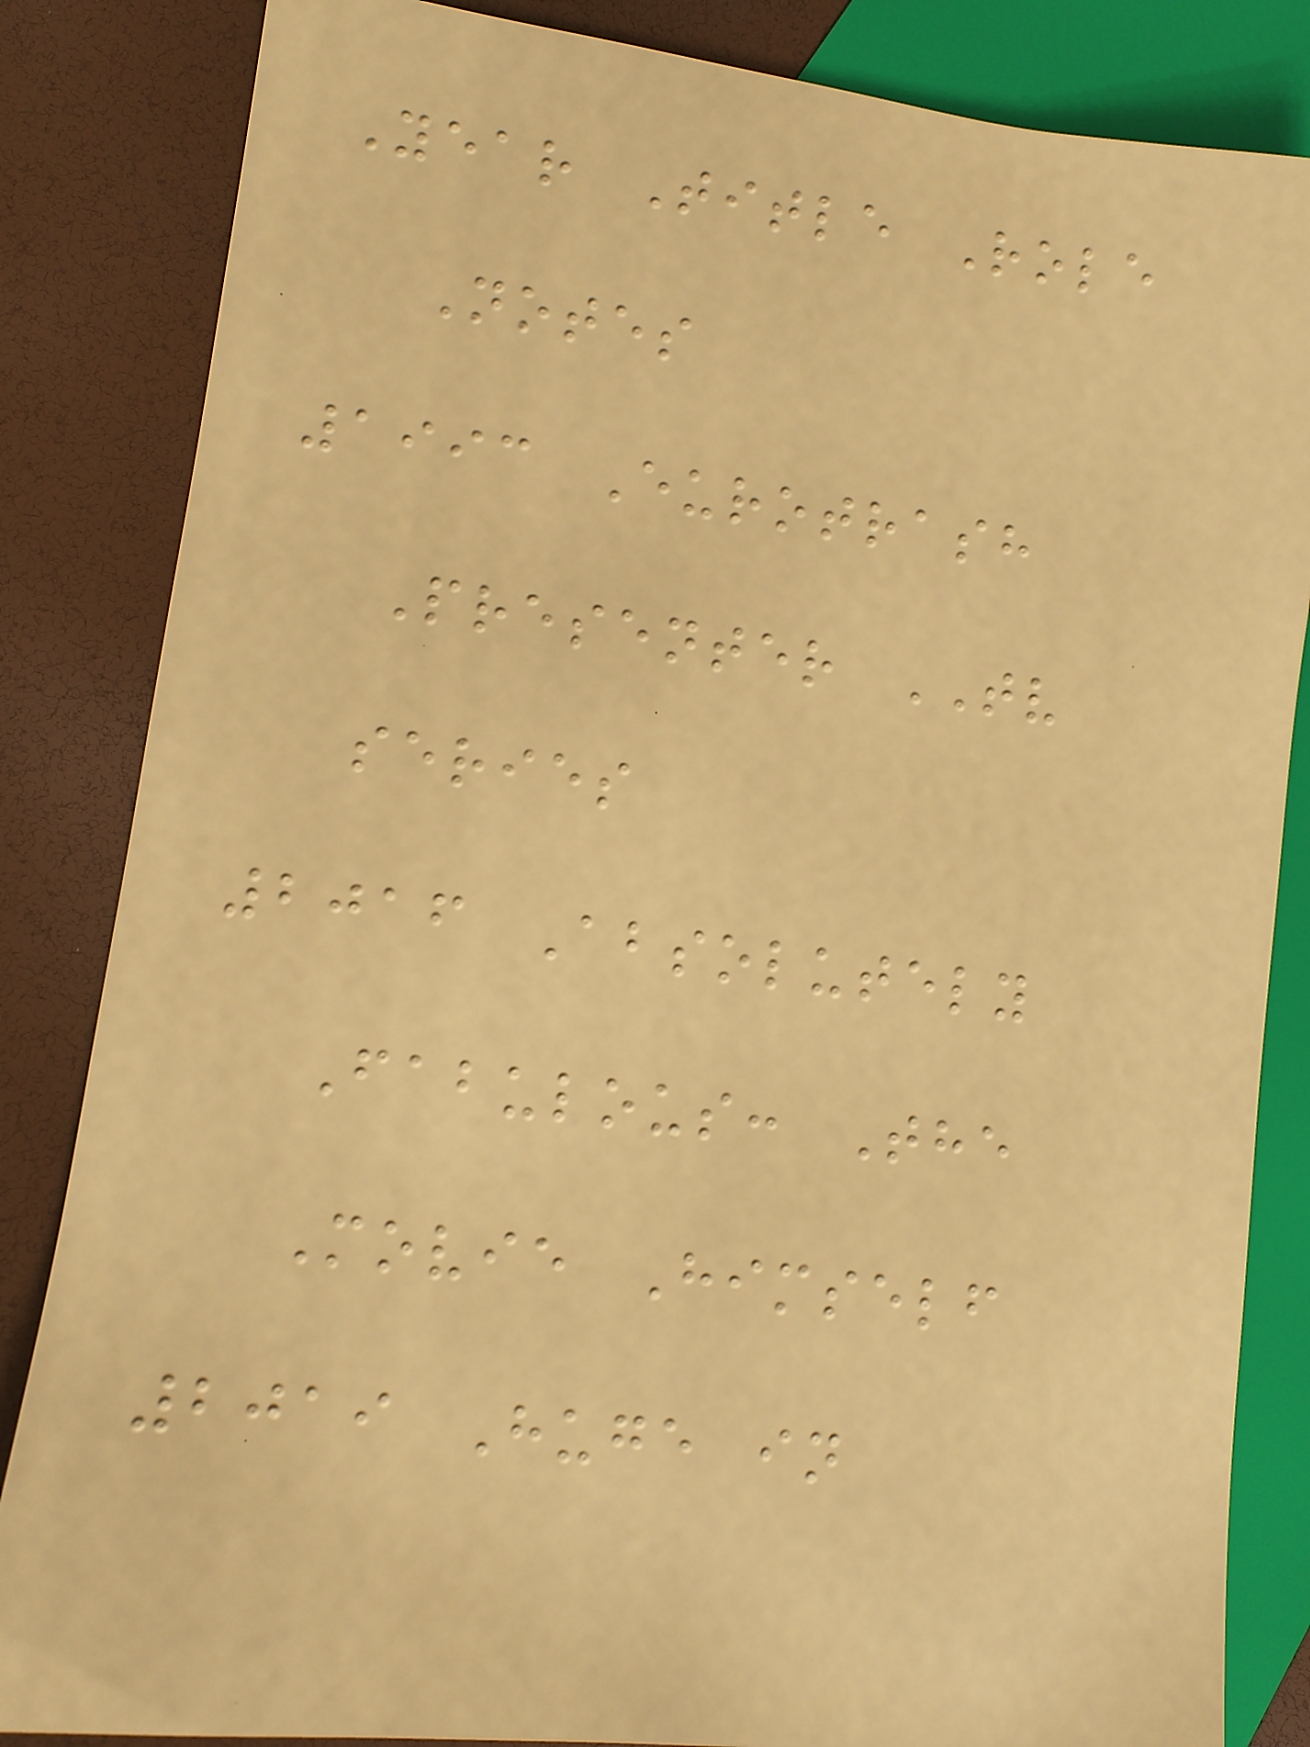Year Title Role
Notes
1993 Eurotrash
Presenter TV
series
2016 Absolutely
Fabulous: The
Movie Himself
2019 Huge in
